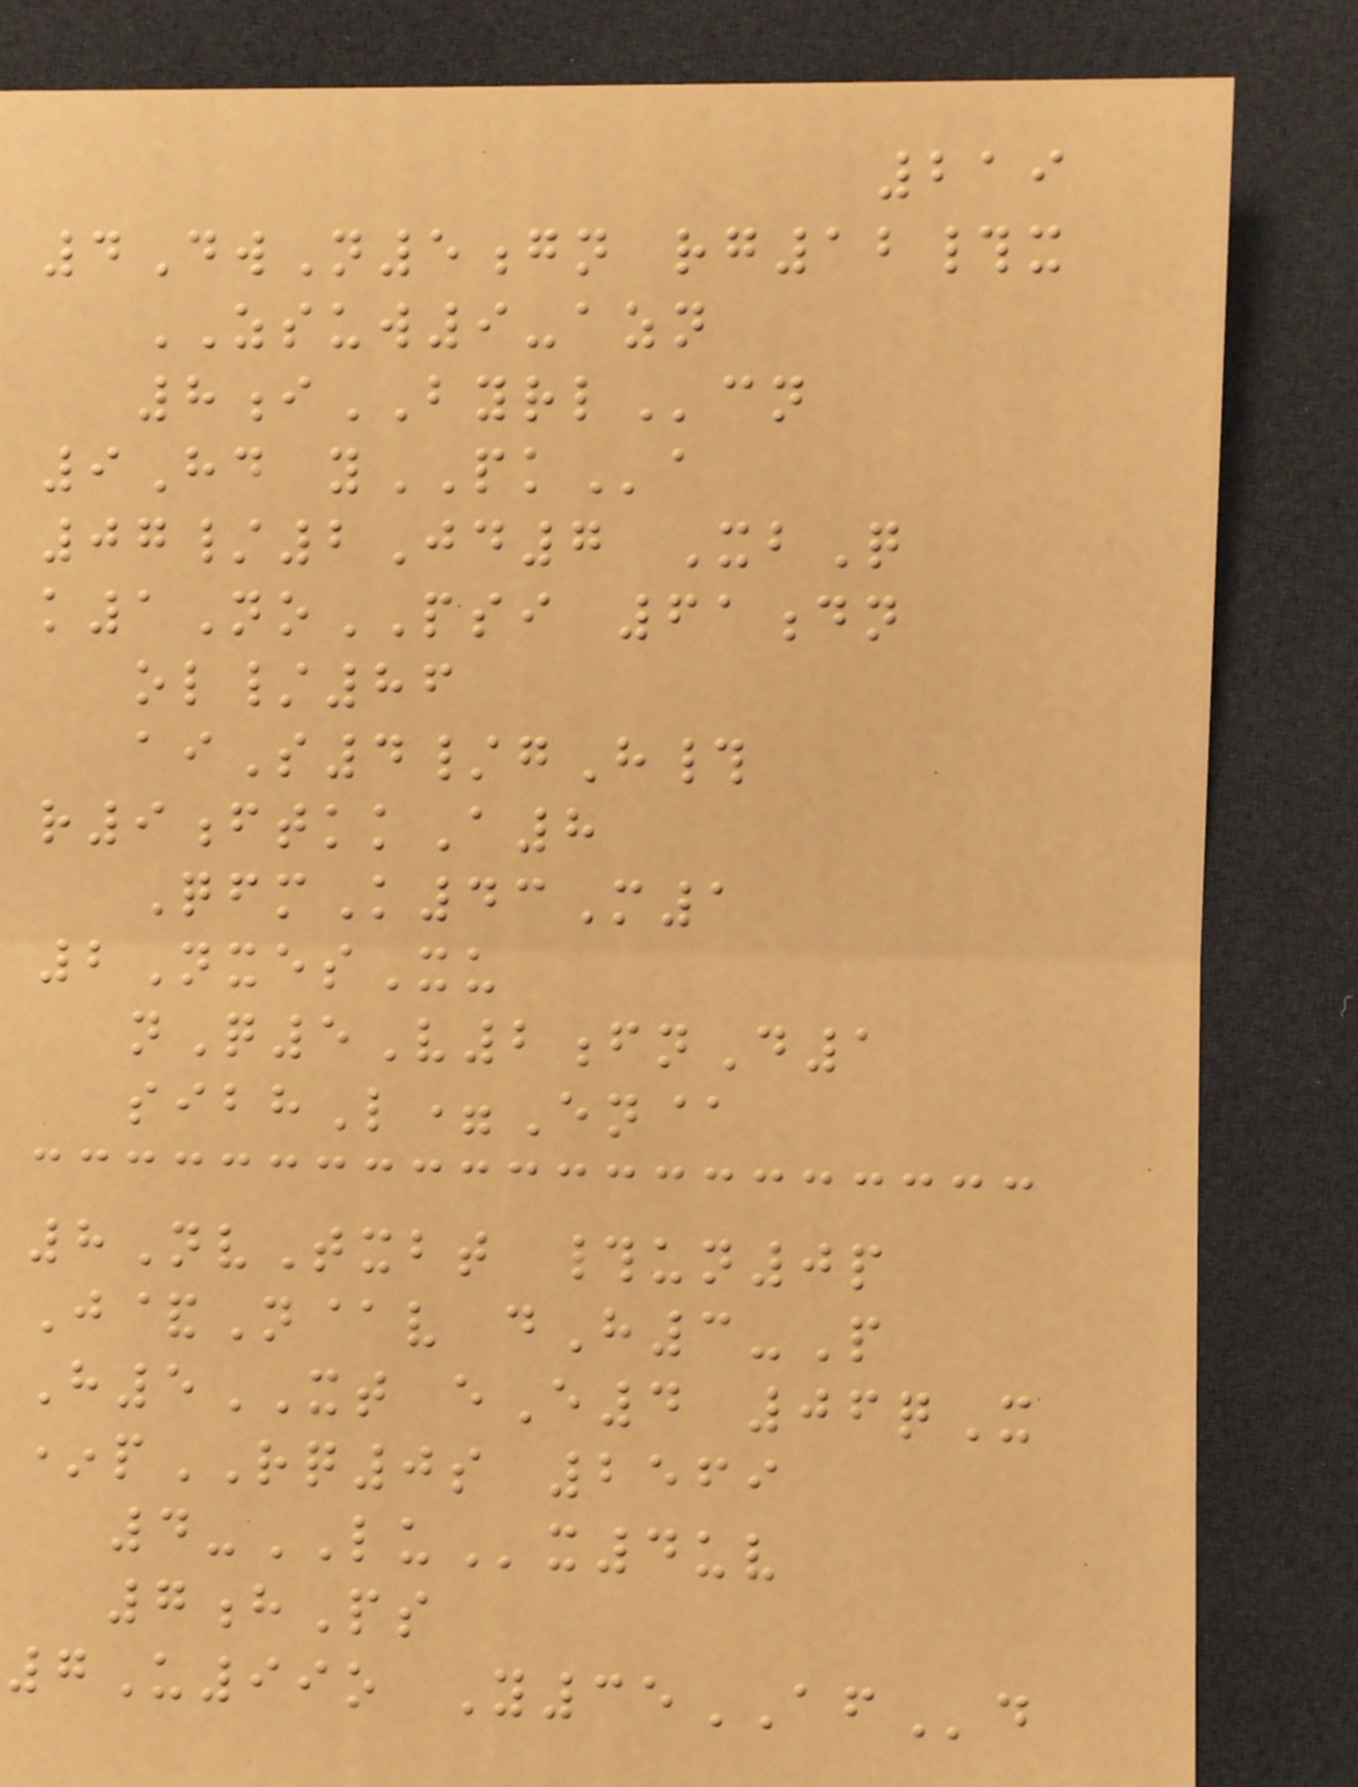219
4DwN5gn rg12#x
ZSUW9-azn
8iBYRLcn
9Hd yPKa
07/2Jd7 XbQ
k1NoPSI 61dn
ol/86
aiS4/gH#
r9ftkkA8
QfmK43M1
2NxesXu
nQ5V2fnD1
sibhL=En@
8NvTxbt #un0p
J&N@v dH3-P
H5XT eE4 06qX
*pRQ0s 2569
4-LUx4uv
7hPs
7U99o Y35AFd
